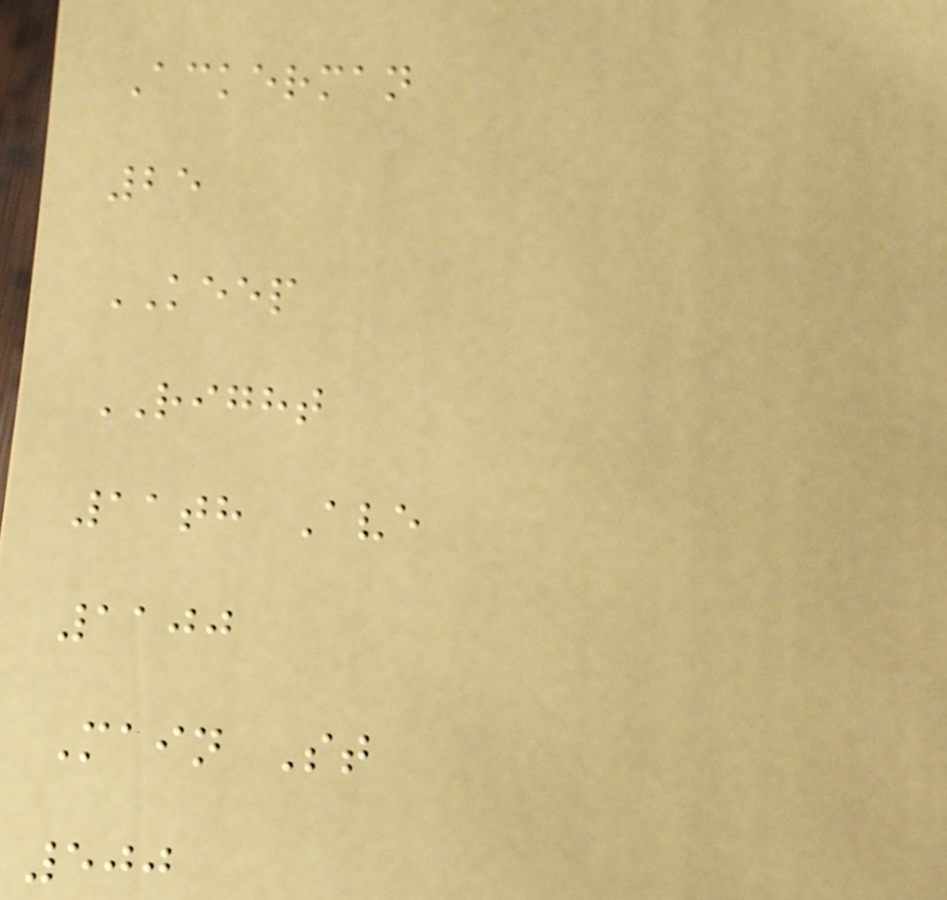Ackerman
25
KEEP
RIGHT
11th Ave
1100
Main St
500
